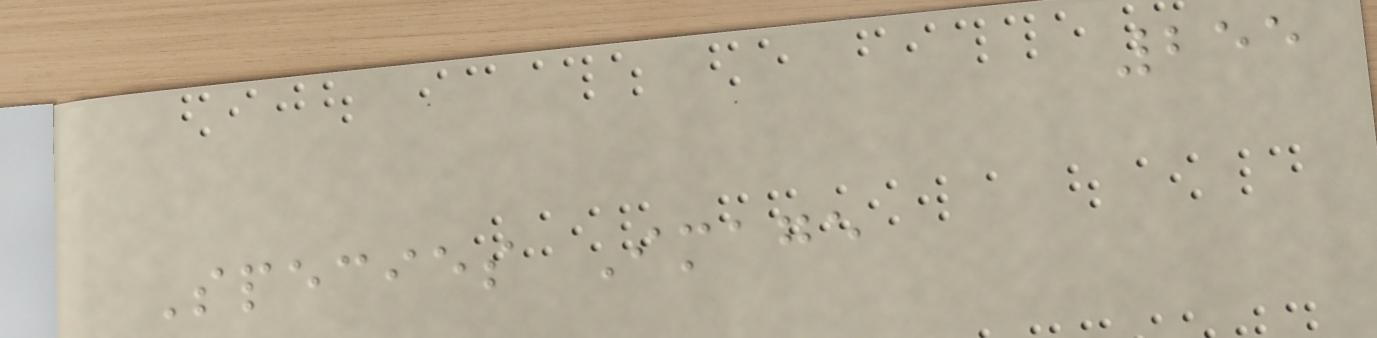255
Species Image
